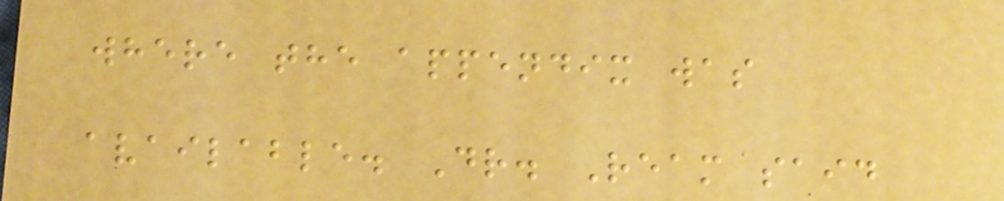where the appendix was
available. Dr. Ream said
